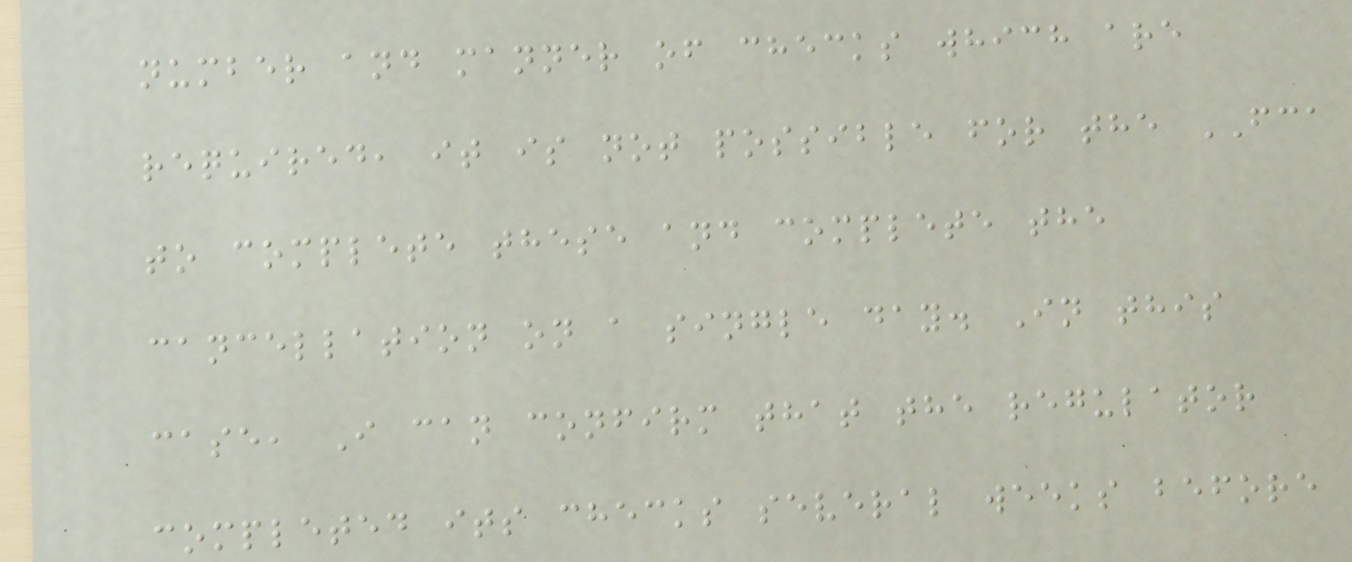number and manner of checks which are
required, it is not possible for the FCA
to complete these and complete the
cancellation on a single day. In this
case, I can confirm that the regulator
completed its checks several weeks before
